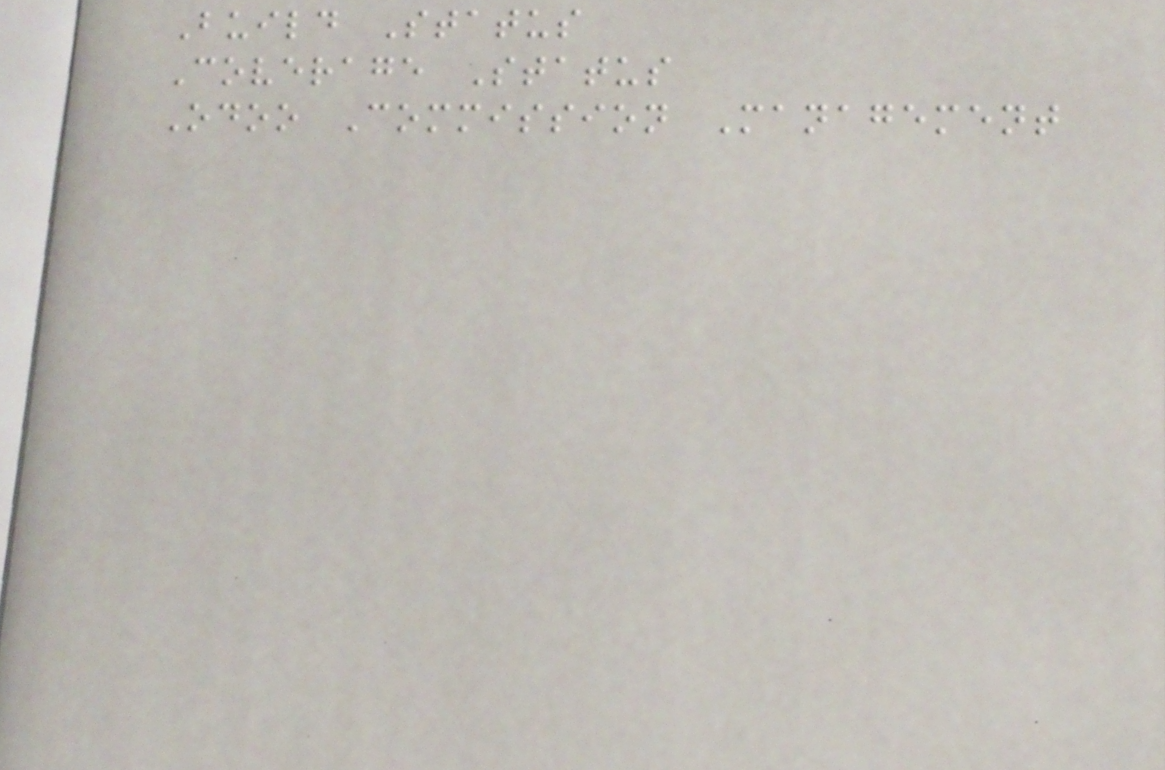Build Status
Coverage Status
Odoo Commission Management
